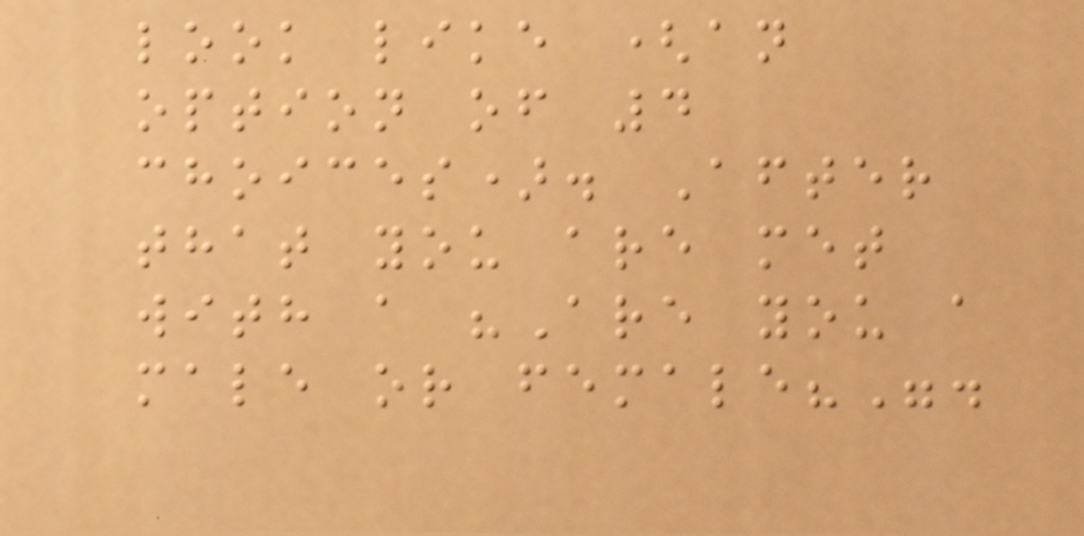look like (an
option of 4
choices). After
that you are met
with a "Are you a
male or female?".
